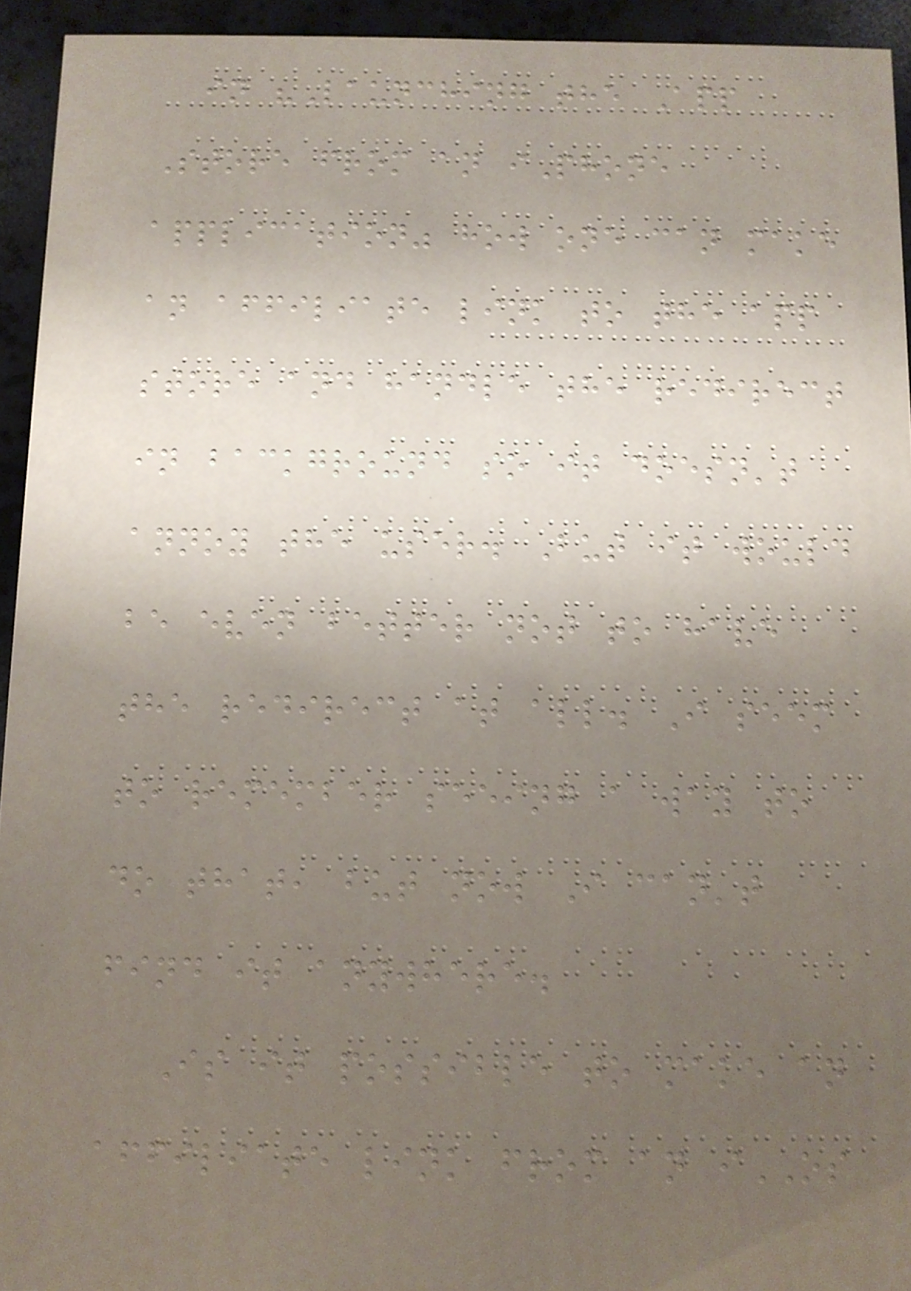in "Launching the App
Store from an iPhone
application" how one can make
an affiliate link to the app
store and handle the redirect
in background so it doesn't
annoy the user. But it would
be even better not to have
the redirect at all. I seem
to remember seeing a way to
do that, but now I can't
find it anywhere.
Is it possible to make an
affiliate link from an iOS
